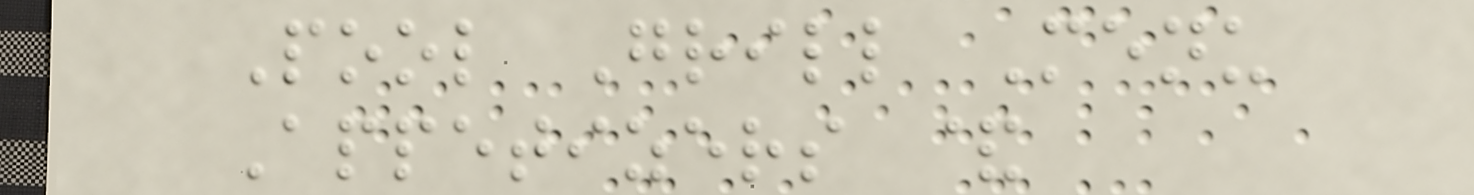Pool Grill Menu
Appetizers &
